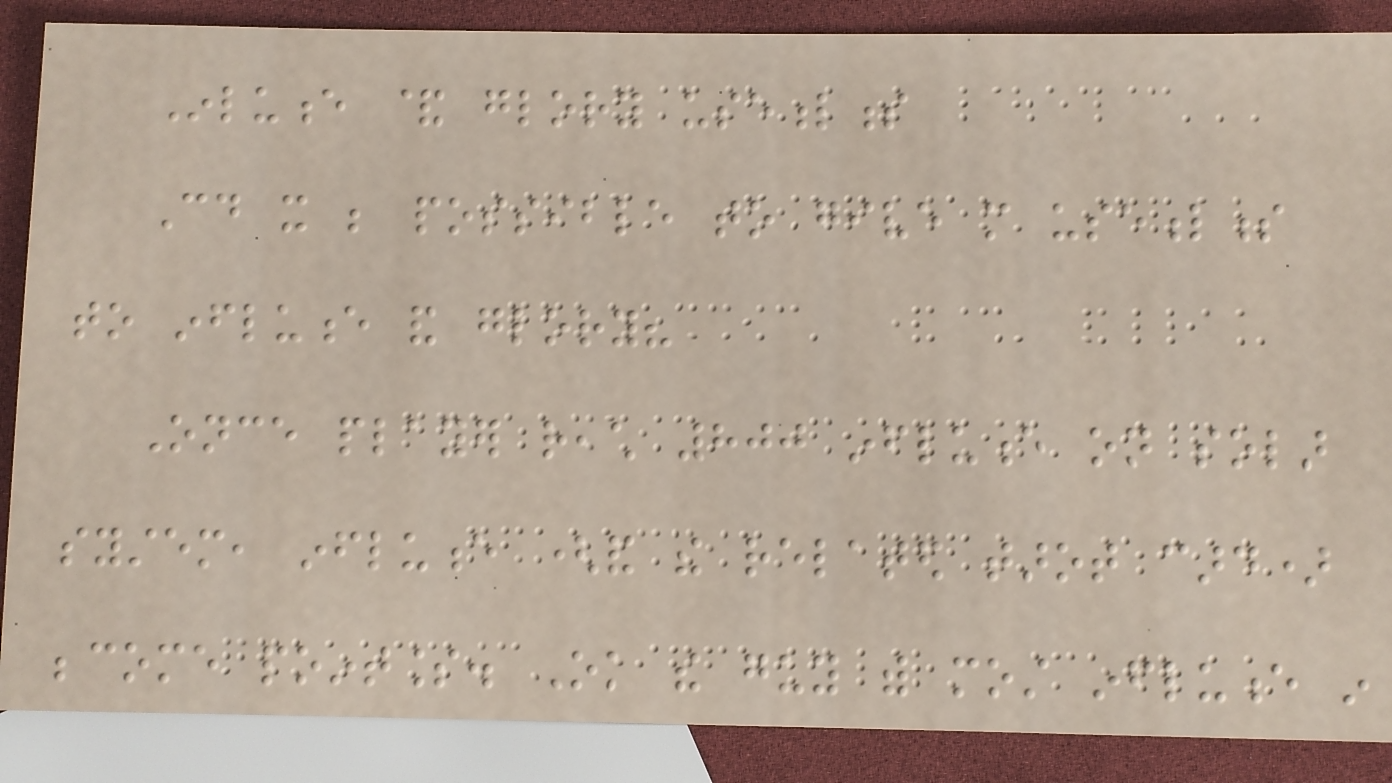Inluence & glory usefulness
Could it be possible to give more usefulness
to influence and glory?
Once player reach 800 influence on solar
system, influence (and the related tarot card)
become pointless. Ok the guy with most influence in
